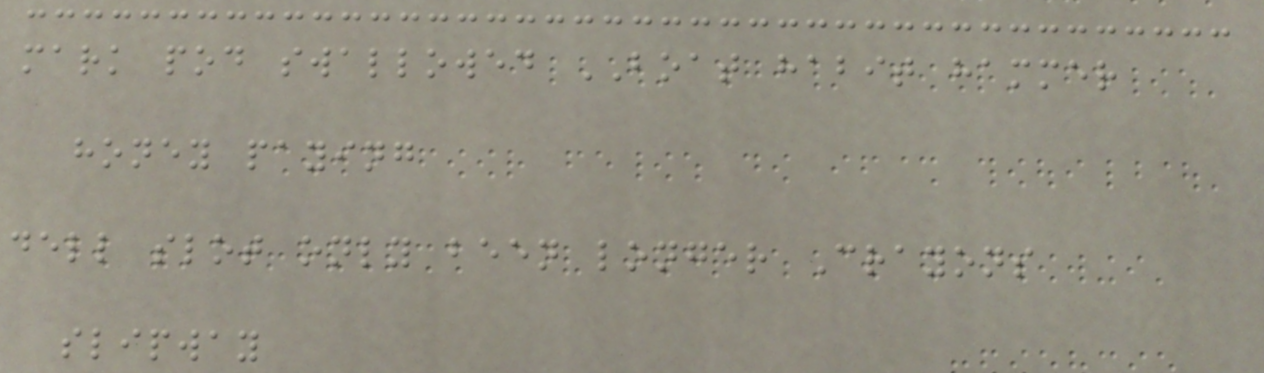mark pod swallowed BOAT habit hammer
honey paying
dell slot only been longer Crayons
slipway
